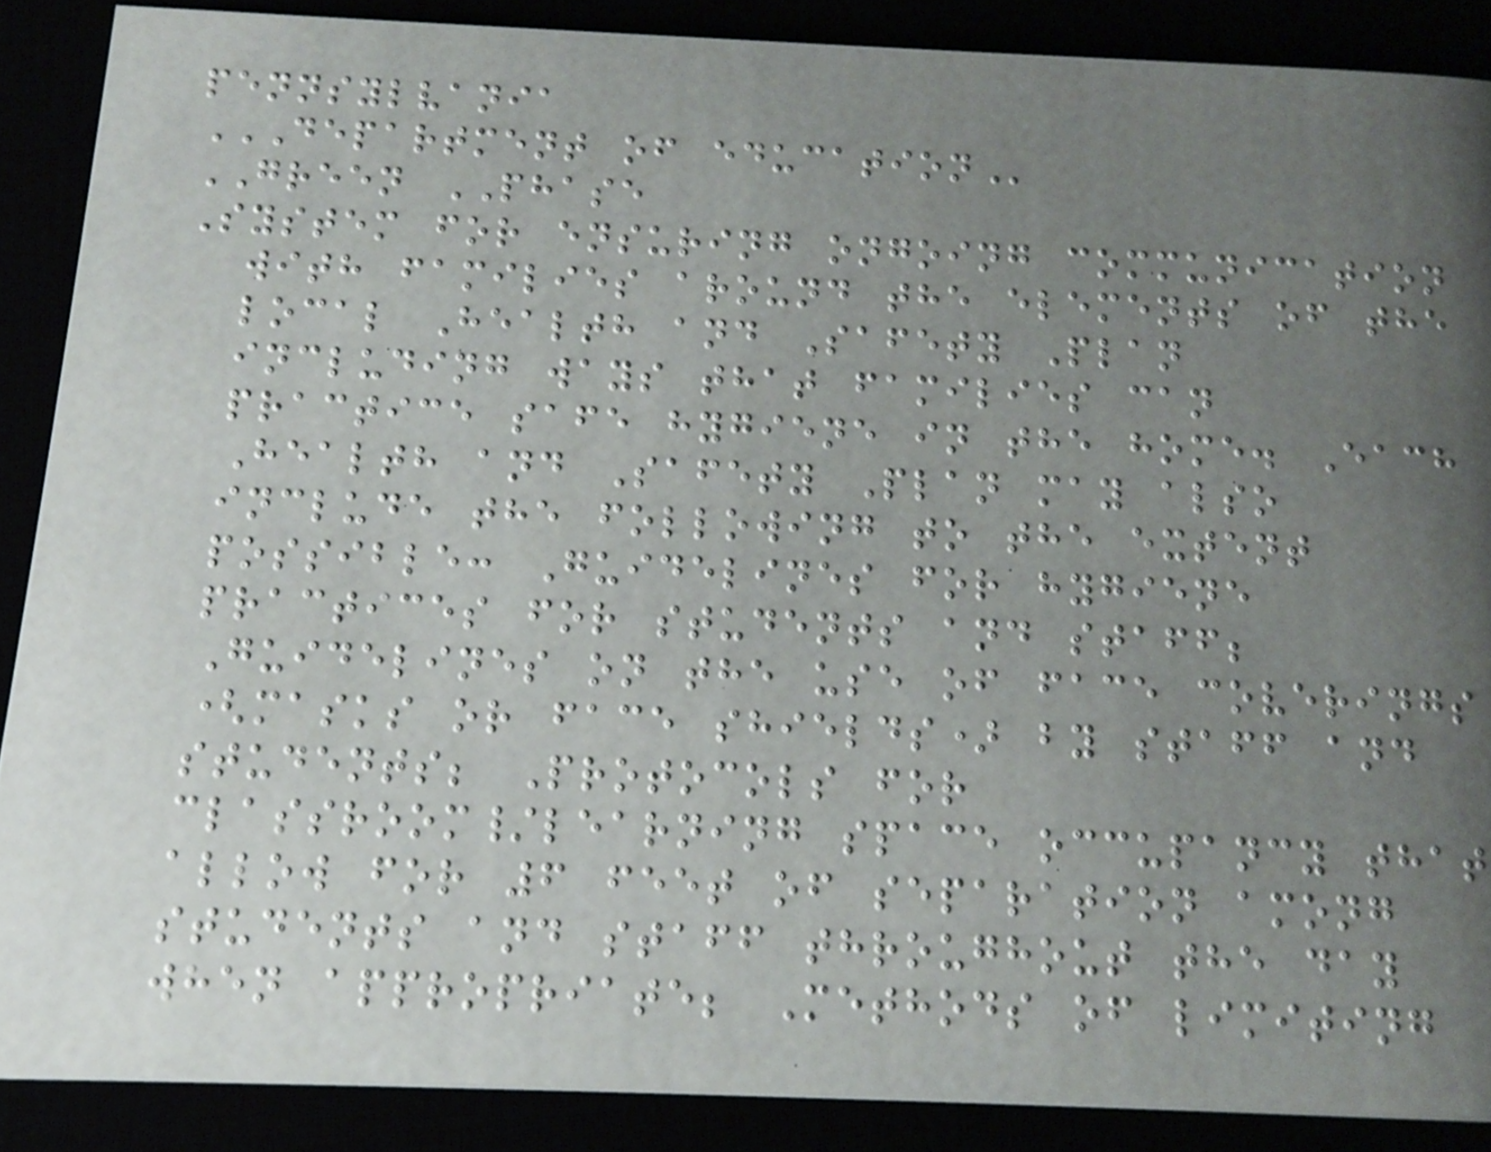pennsylvania
DEPARTMENT OF EDUCATION
GREEN PHASE
System for ensuring ongoing communication
with families around the elements of the
local Health and Safety Plan
including ways that families can
practice safe hygiene in the home. Each
Health and Safety Plan may also
include the following to the extent
possible: Guidelines for hygiene
practices for students and staff;
Guidelines on the use of face coverings
(masks or face shields) by staff and
students; Protocols for
classroom/learning space occupancy that
allow for 6 feet of separation among
students and staff throughout the day
when appropriate; Methods of limiting
